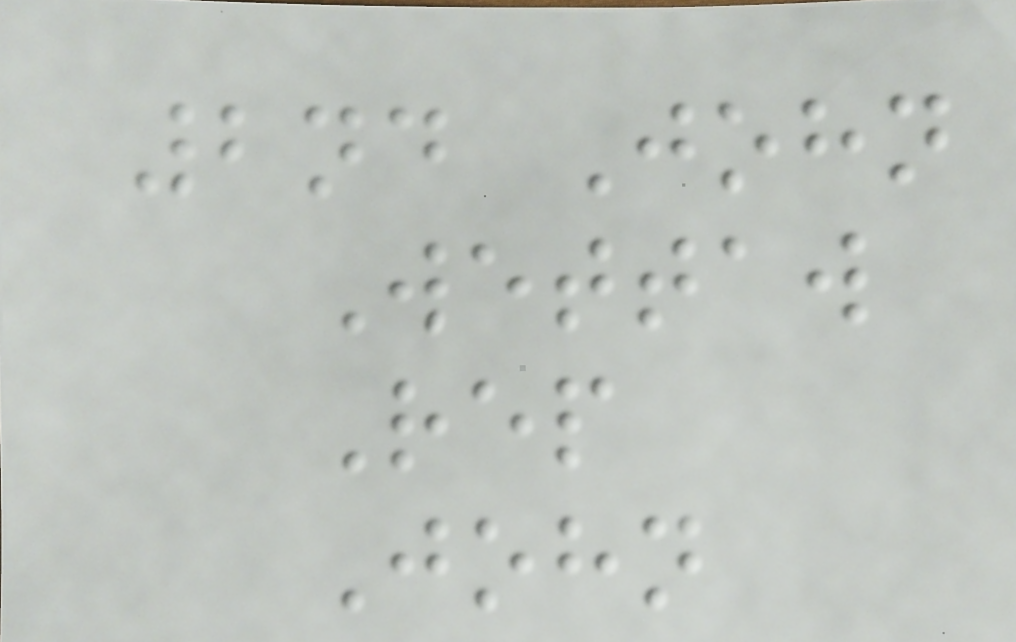2nd John
Wettaw
Rep
John
